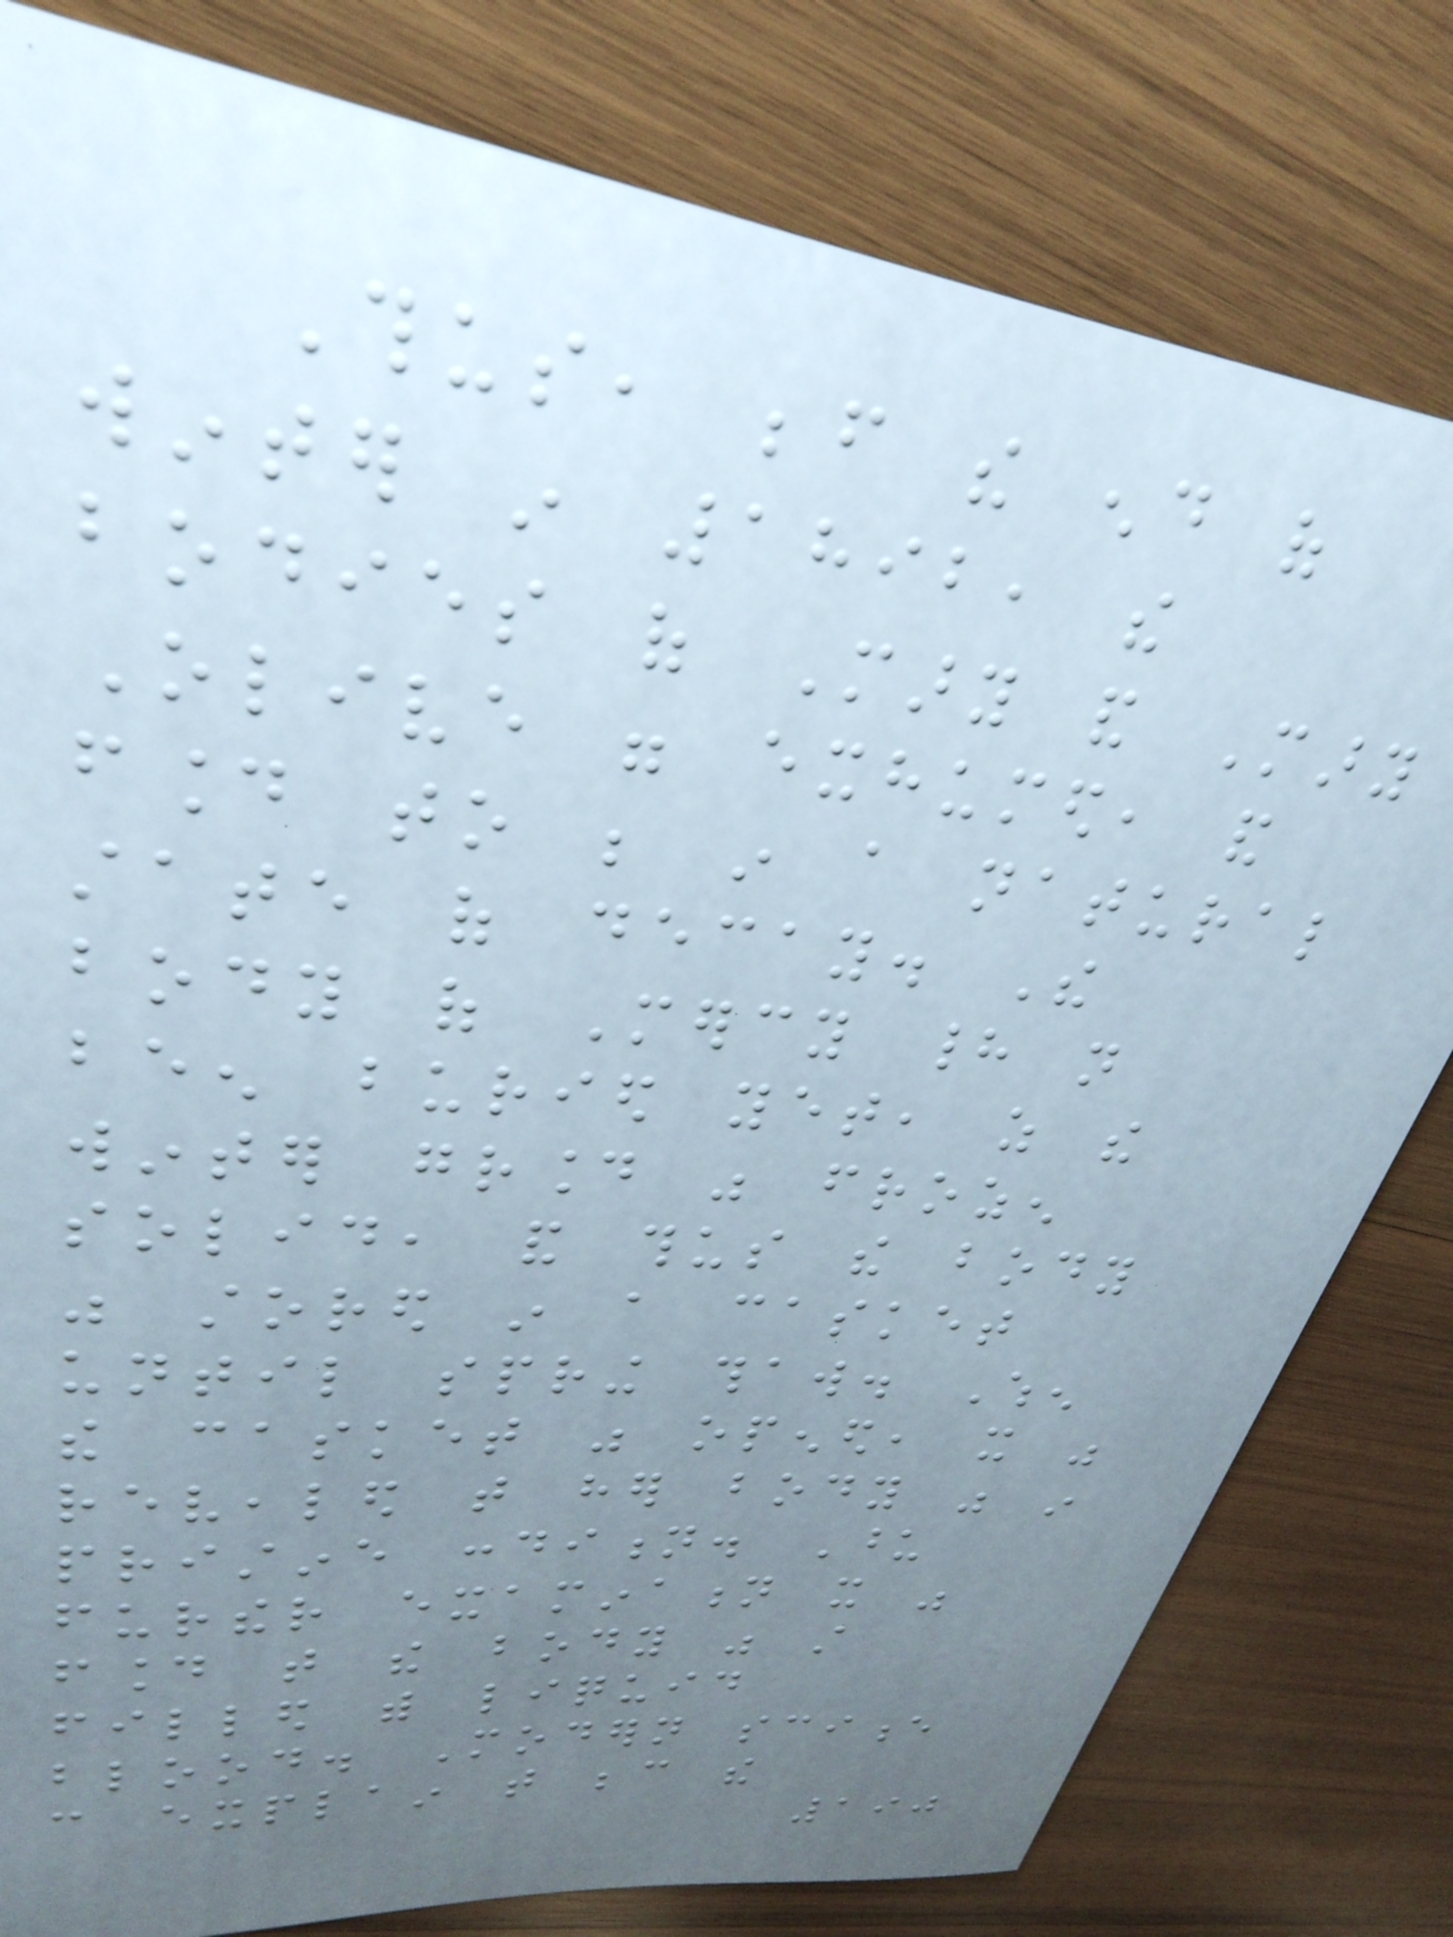Thus, before the end of
winter in 1892, the
bodies of Mary and Mary
Olive were exhumed, and
found to be in a natural
state of decay. The
body of Mercy had not
been buried yet, as the
winter ground was frozen
solid, and thus the body
was stored in a casket
until spring thaw. When
the casket was opened, it was
revealed that her body was in
pristine condition. Upon
further examination it was
found that the body was still
filled with liquid
blood. Modern science
can explain that because the
190
